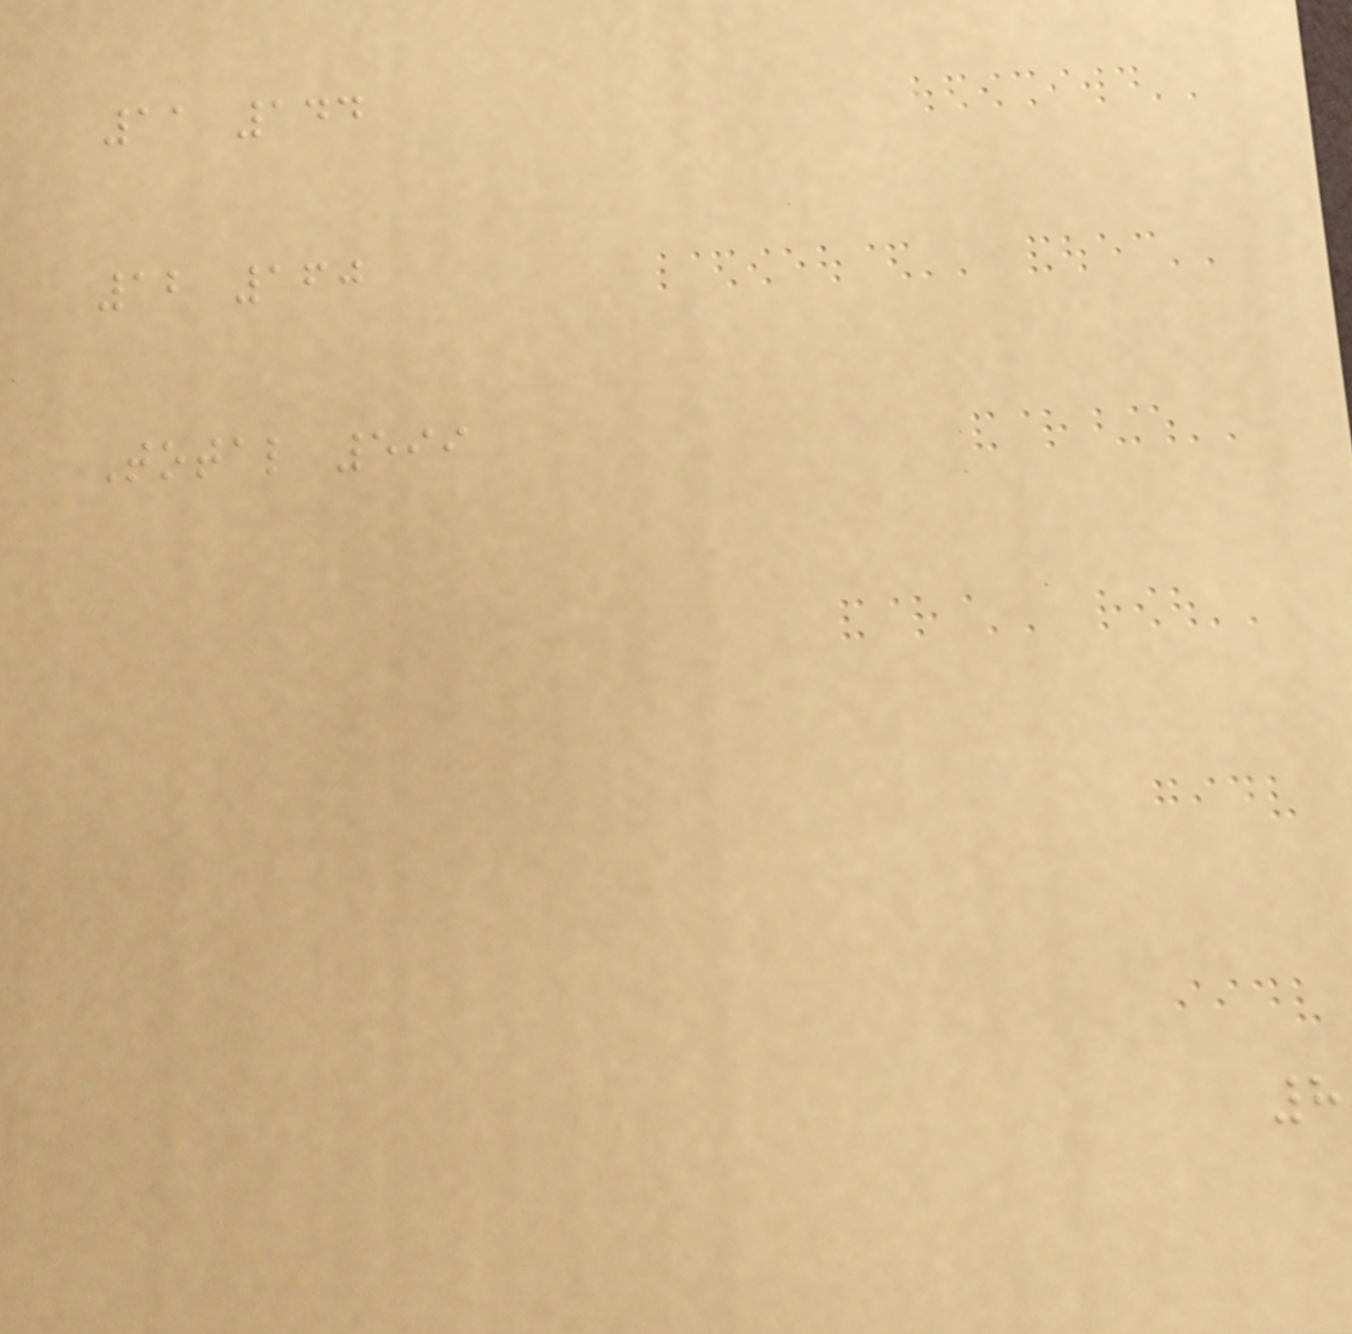11 144
12 160
Total 599
8
